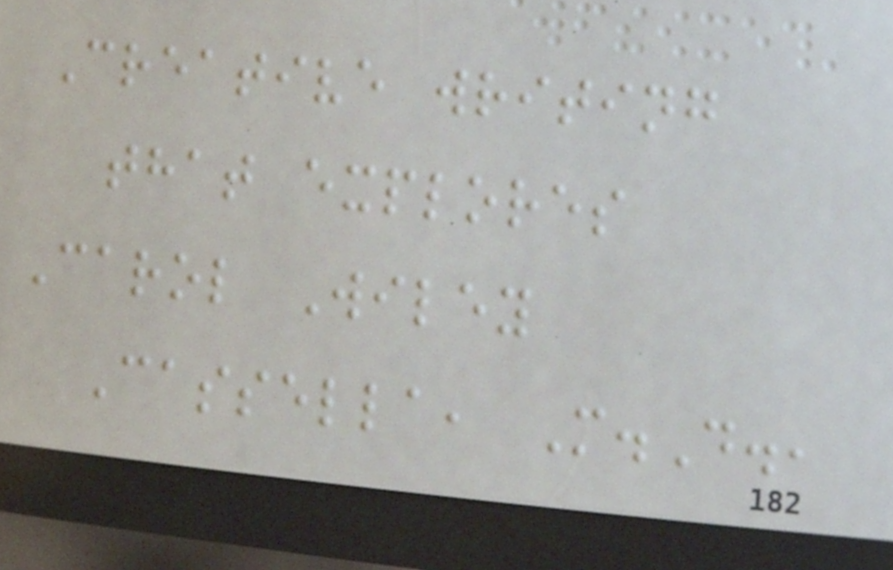Creative writing
that explores
Carol Wiley
Cassella, M.D.,
